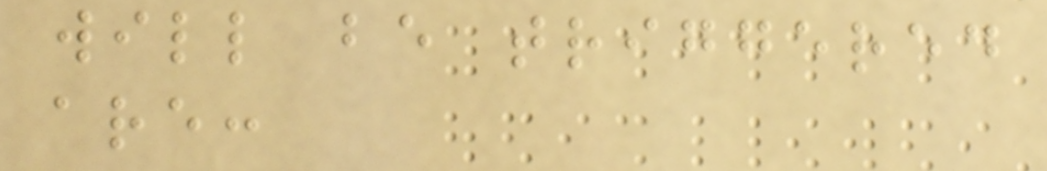will be triggered
are:
